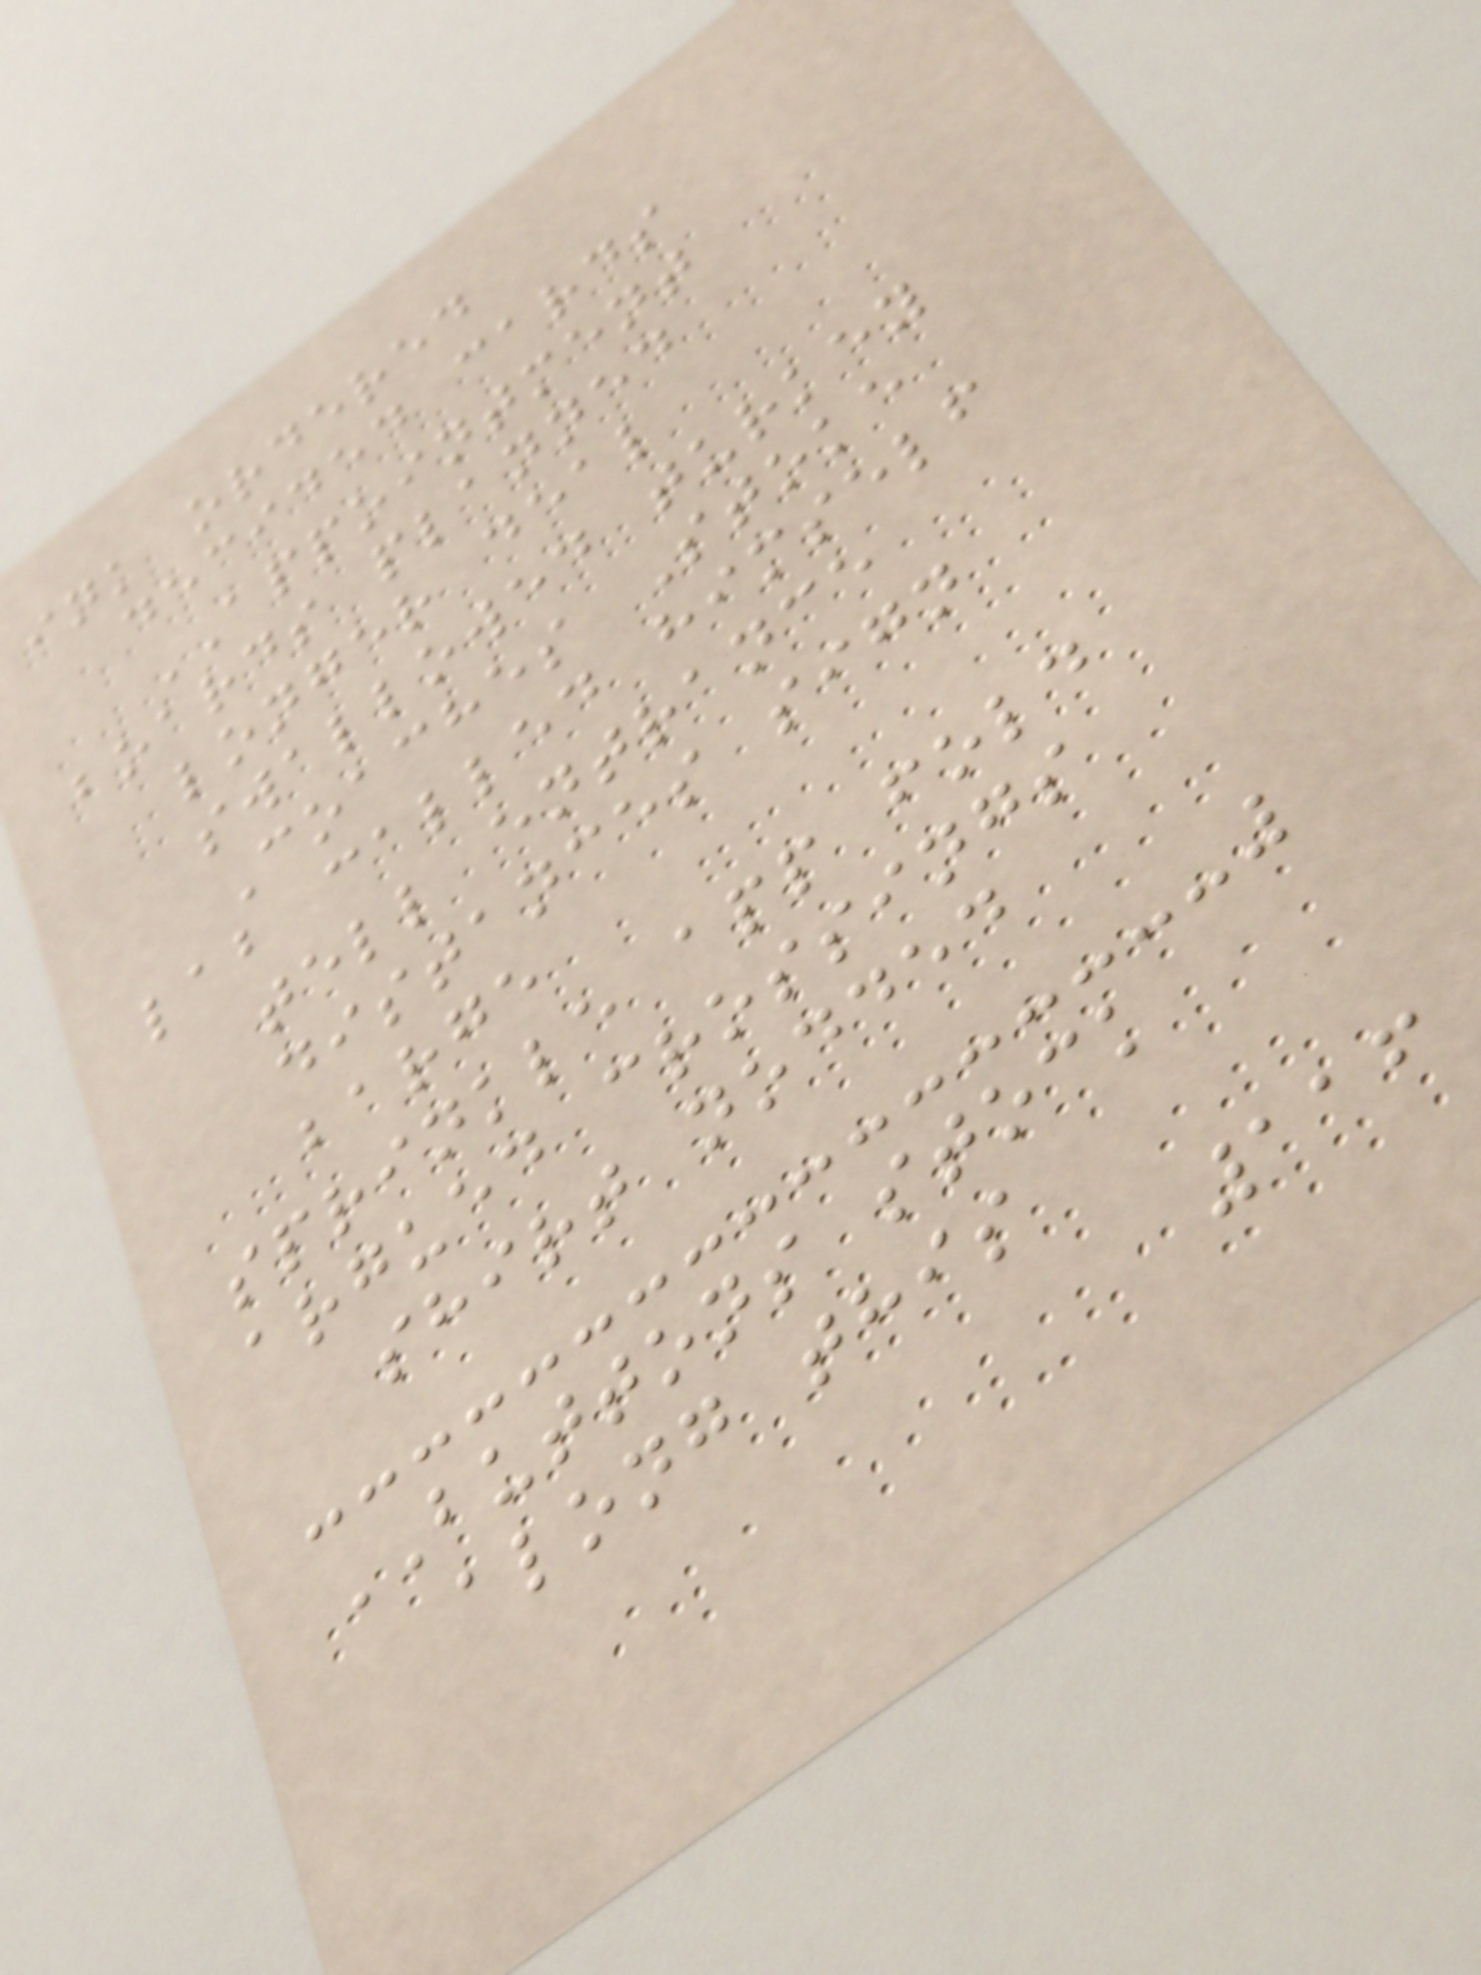ink ordered
decided cards
APPOINTMENT
boards planned
longer deal
swallowed turkey
Coaches Stoke
lab called himself
tell entrance
distances sign
barge
sprinkle app fold
argued crossings
shirt nodded
BUTTONS stock
along this
116
